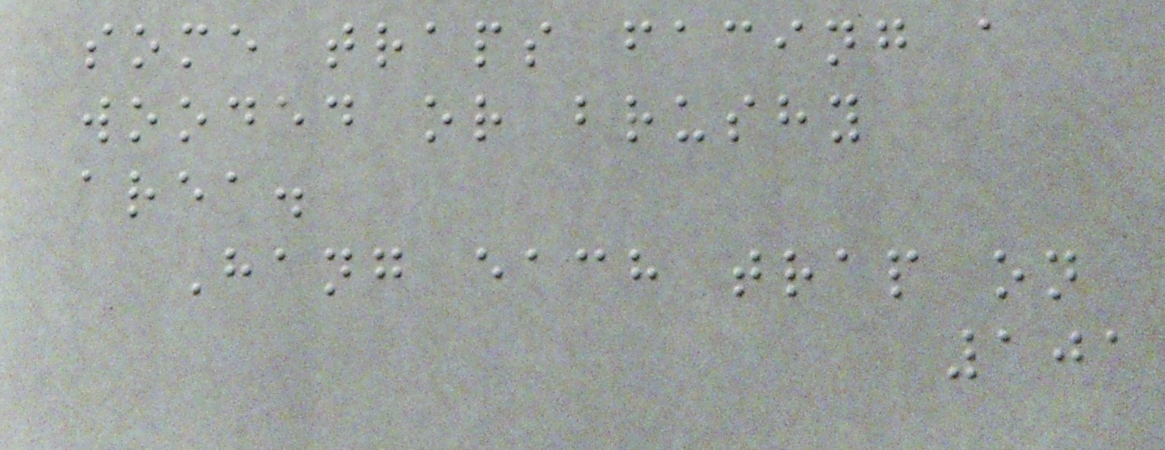some traps facing a
wooded or brushy
area.
Hang each trap on
101
